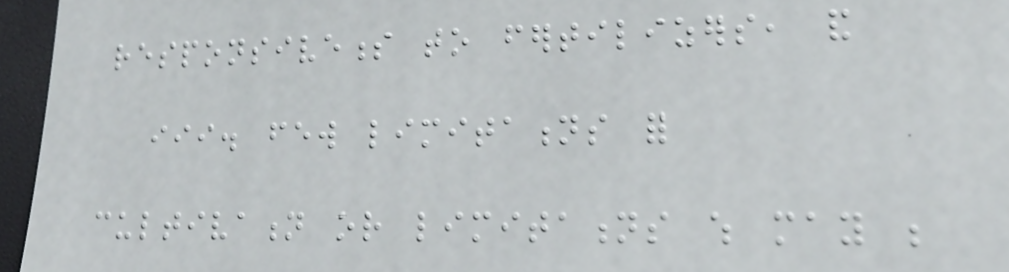responsiveness to fertilizers, and
iii. few limitations for
cultivation or limitations which may be
